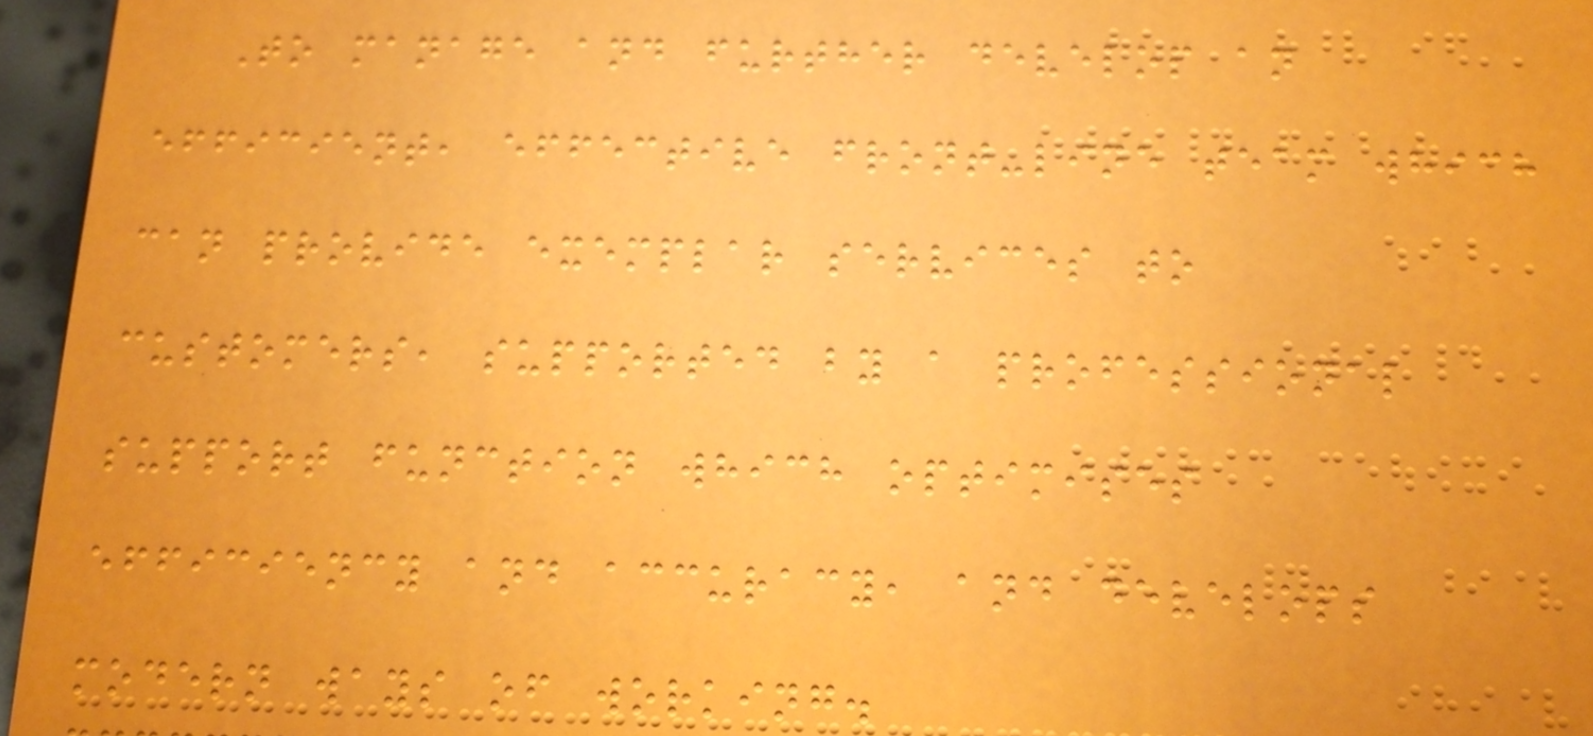To manage and further develop an
efficient, effective front-line team which
can provide exemplar services to
customers, supported by a professional
support function which optimises
efficiency and accuracy, and develops
modern ways of working.
